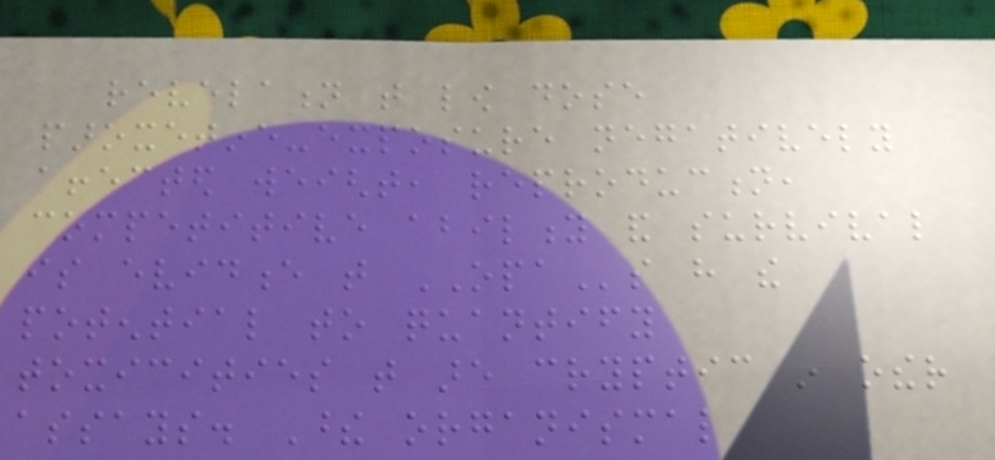revelation that low dose
paroxetine-exposure negatively
affected weight, reproduction,
competitive ability and survival
is evidence that OPAs have the
potential to quantify
toxicities that are cryptic in other
assays. These organismal
